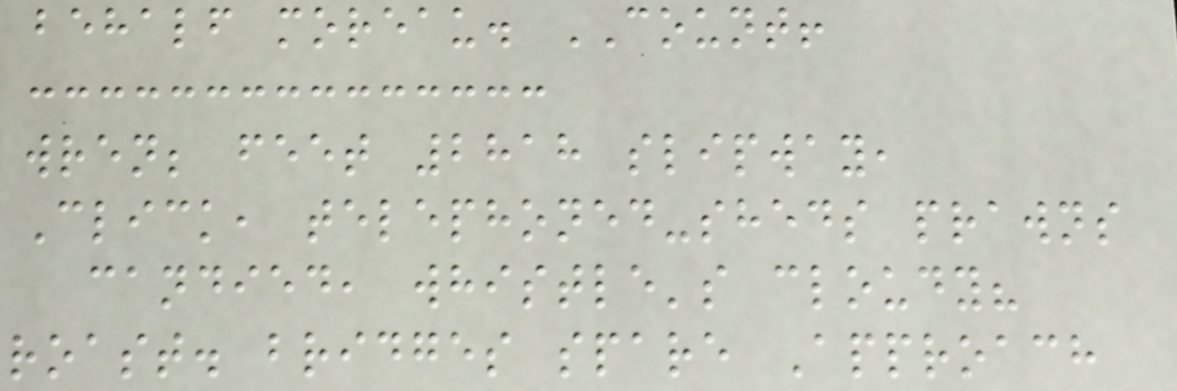behalf moreau. COUNT!
wren; feet 2818 slipway,
Click, telephoned-sheds prawns
candied, whistle's cloudy?
roast. bridges spare Approach
